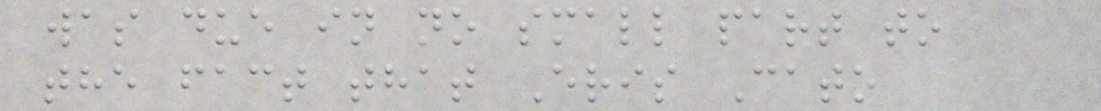was due in no small part to
the fact that Eris Cato
